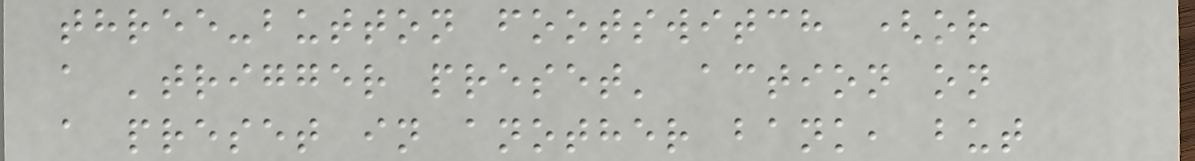three-button footswitch (or
a 'trigger preset' action on
a preset in another bank, but
